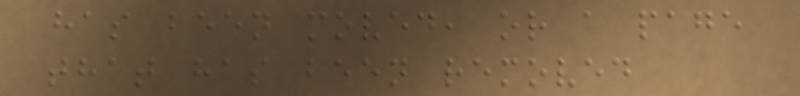has been moved, or a page
that has been removed
